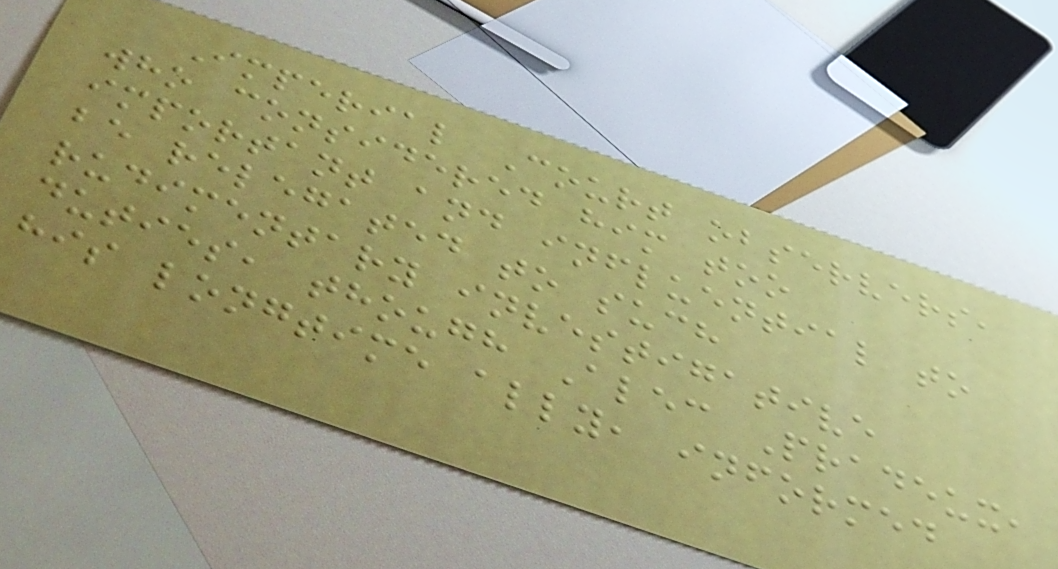Imperial Court observers,
who considered him too
important and influential to
be relegated to such
rudimentary investigative
duties, though Alec Pradeux,
his longtime ally, informed
